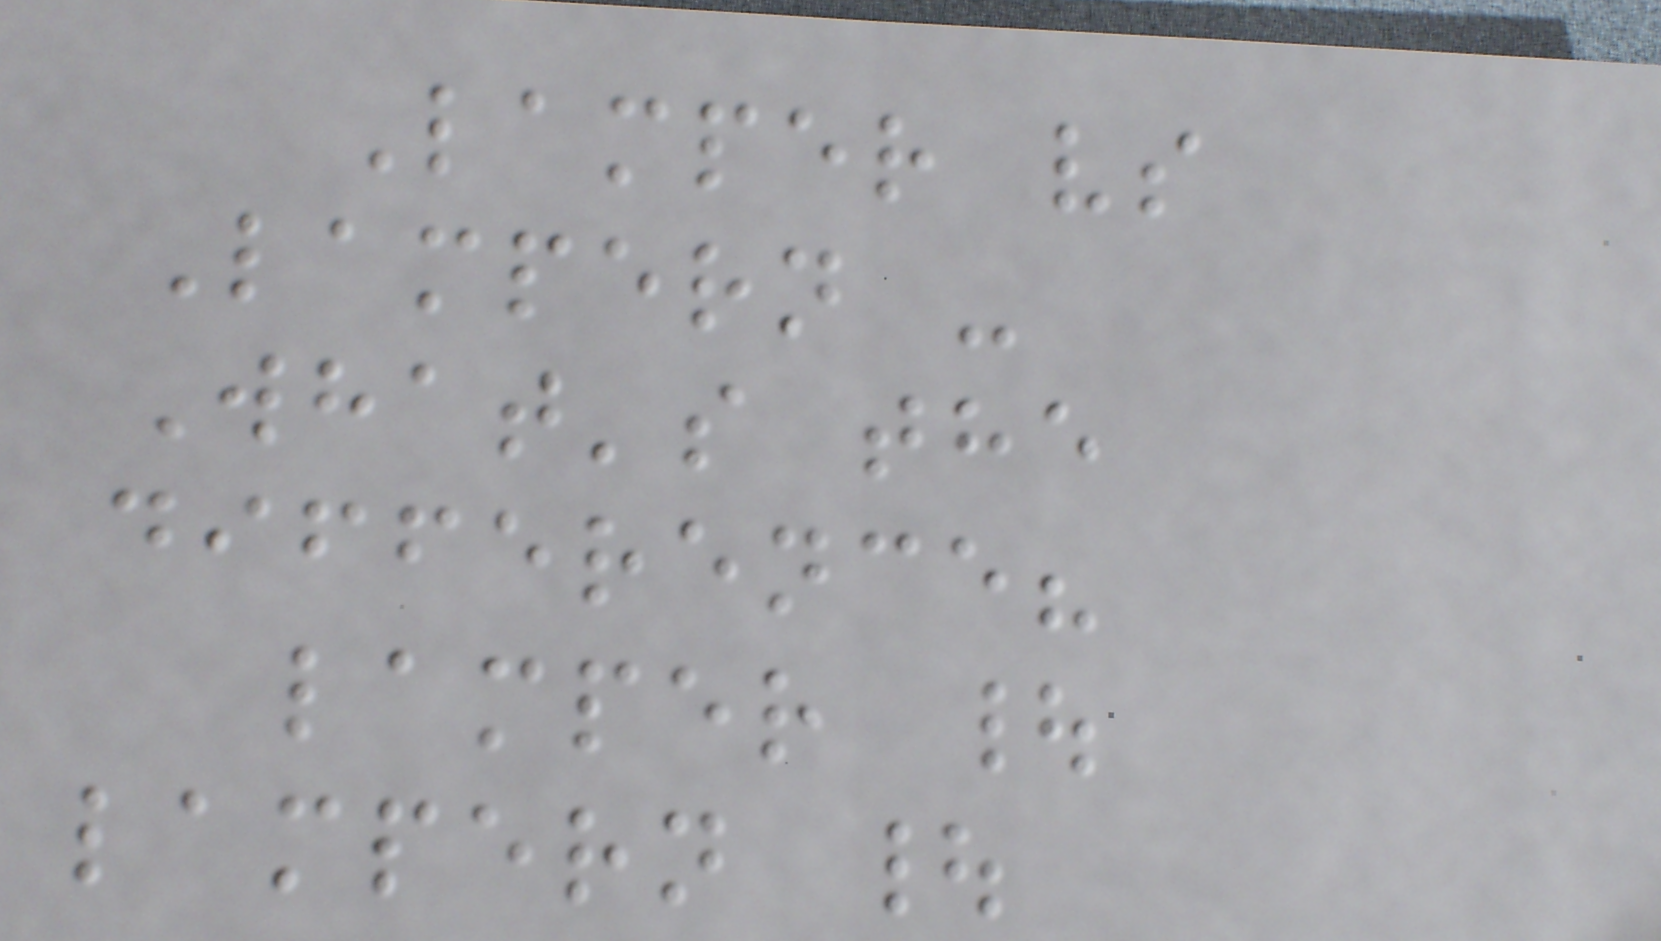Lamper vs
Lampern -
What's the
difference?
lamper |
lampern |
